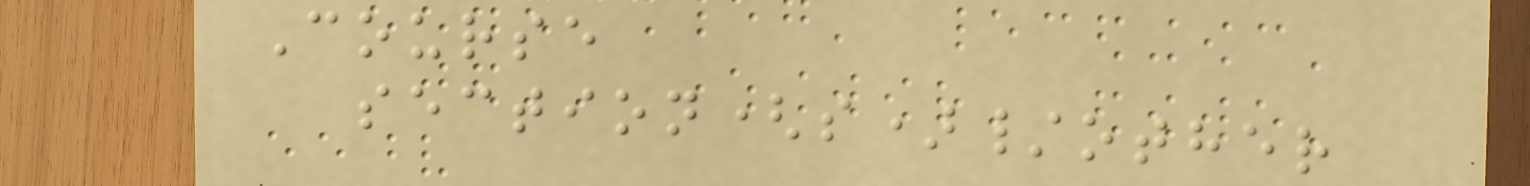Course
section(s)/other
